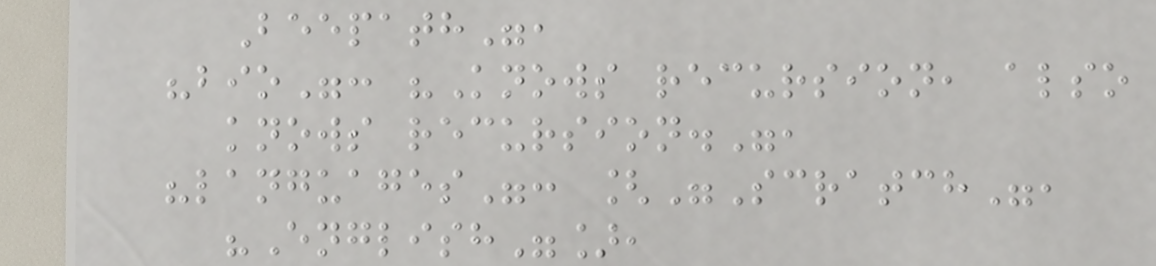Beepath",
"bio": "Knows recursion, also
knows recursion.",
"languages": ["Scratch",
"English"],
